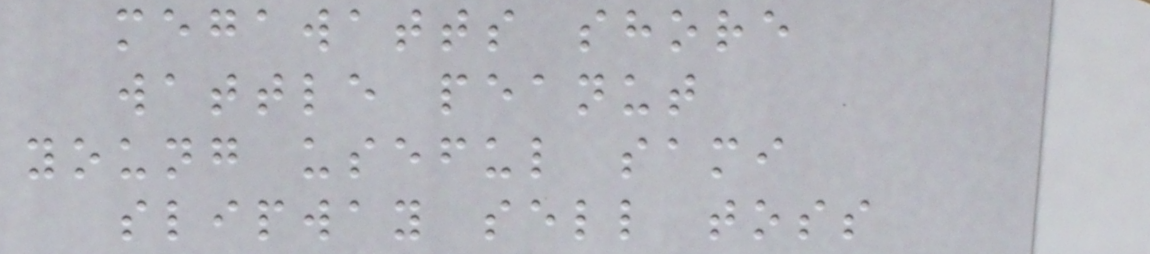megawatts shore
wattle peanut
young useful sami
slipway sell toss
